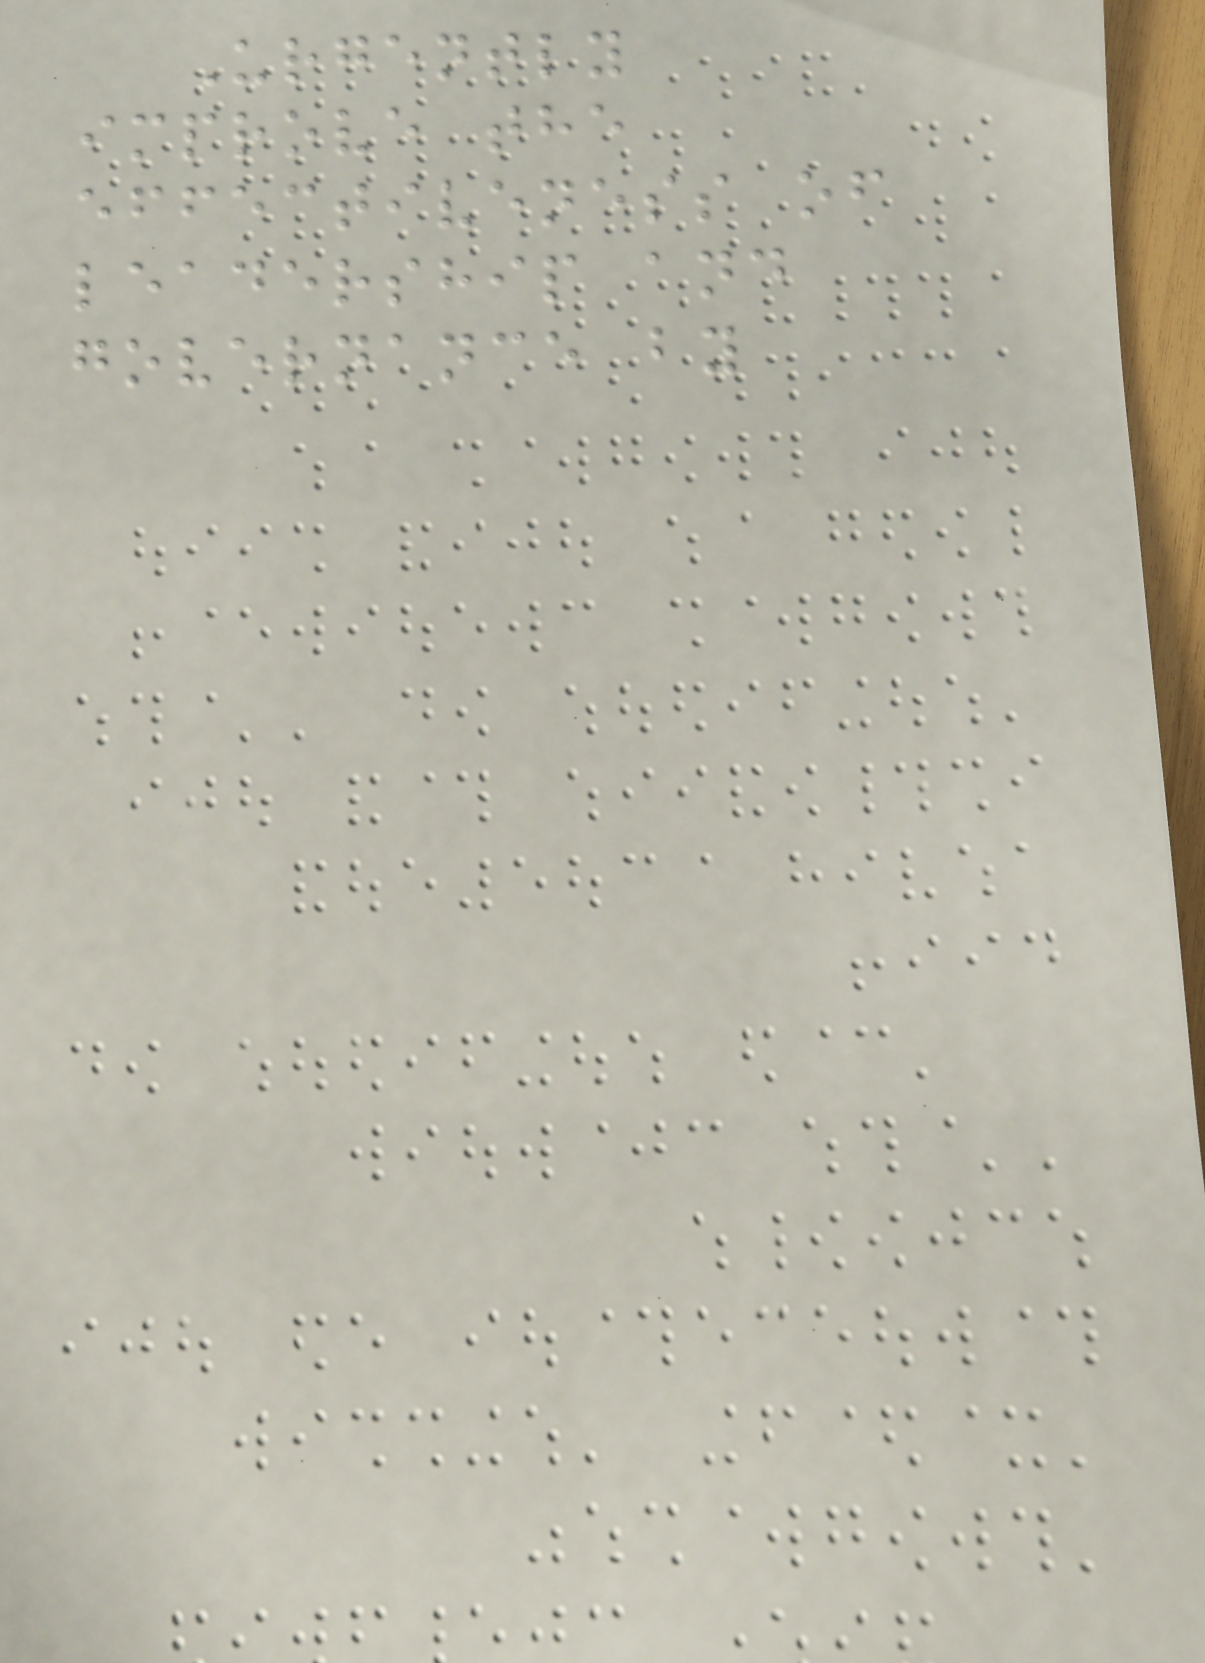Urgently
improve the
effectiveness of
leadership and
governance by
